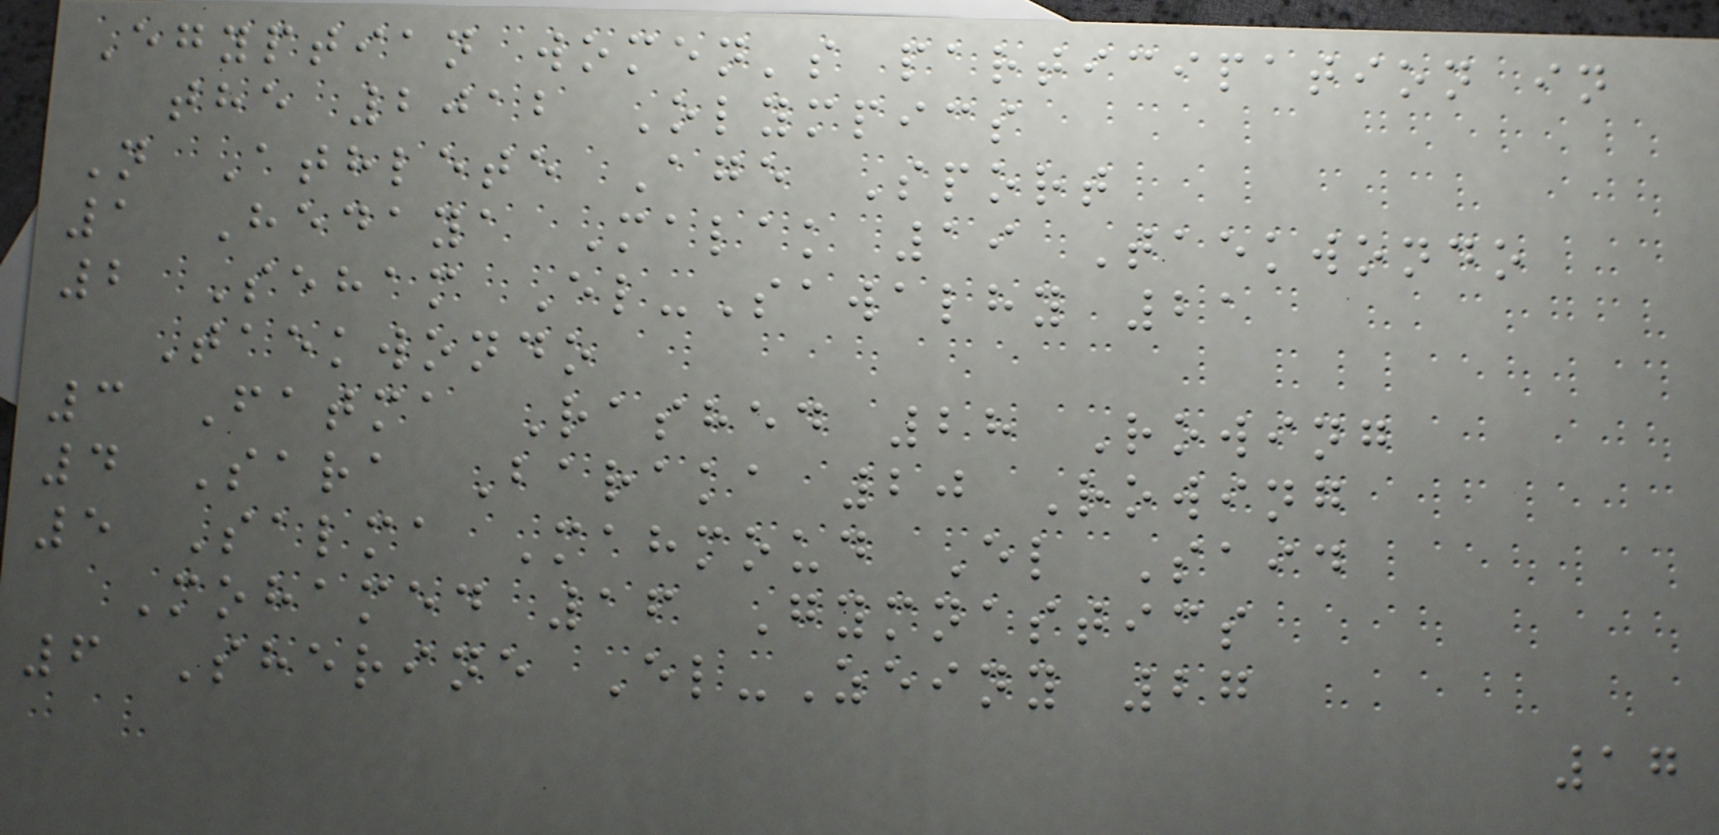Egyptian women's participation in
the 2012 Olympics
N Athlete Age Sport
1 Hedaya Malak 19 Taekwondo
2 Seham El-Sawalhy 21
Taekwondo
3 Fatma Rashed 28 Rowing
4 Sara Baraka 20 Rowing
5 Salma Mahmoud El Said
Mohamed 16 Gymnastics
6 Sherine El-Zeiny 27
17
